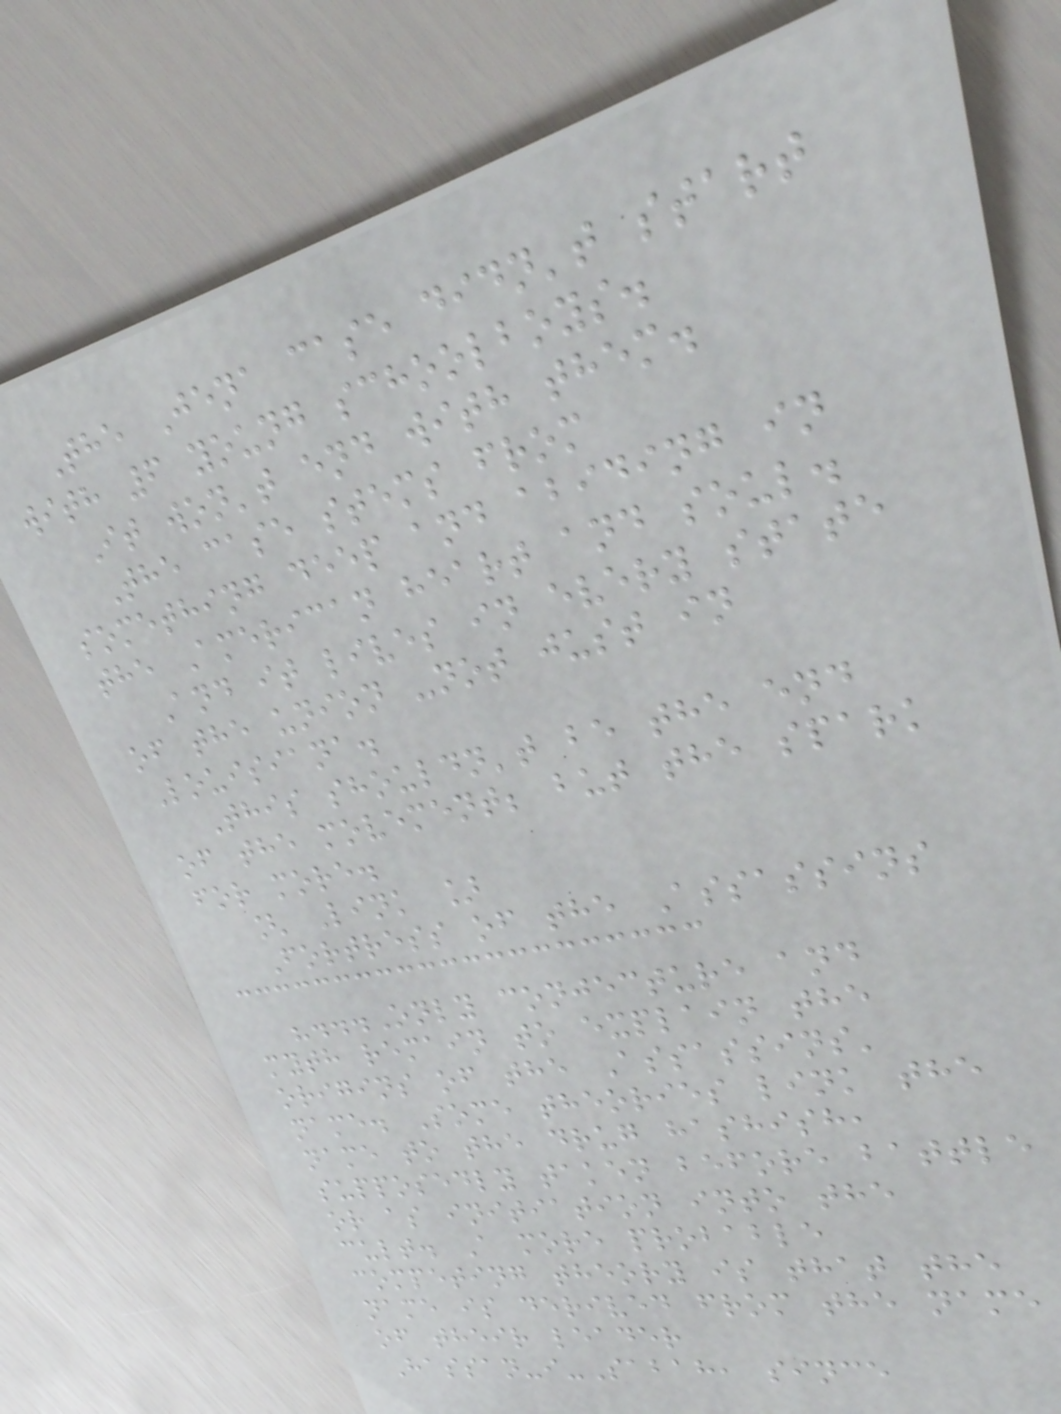The Jena case didn't start
with 6 young schoolboys.
It won't end with them.
The case stems from
something deep and abiding in
the American heart and soul.
And it lives in every state
of the union -not just in
Louisiana.
This shouldn't be the end
of the movement; but the spark
for more.
[ Link ]
Fortress of the Assassins
"...Only conjecture and
myth remain to explain the
origins of the Assassins'
name. Some theories link the
name to the drug hashish,
supposedly taken before battle
or as initiation into the
cult. A more probable
competing theory is that the
name is derived from the name
of their leader
Hassan-i-Sabah, since
